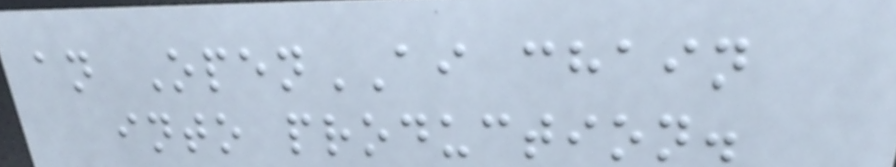an OpenAI chain
into production.
